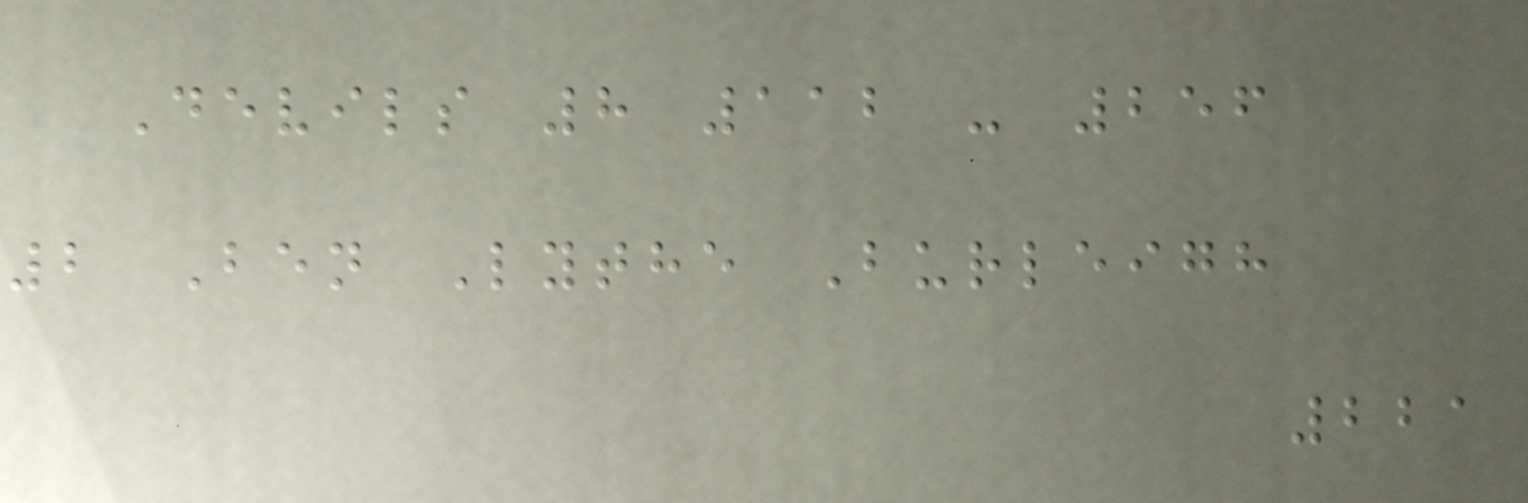Devils 8 112 - 256
2 Ben Lythe Burleigh
221
